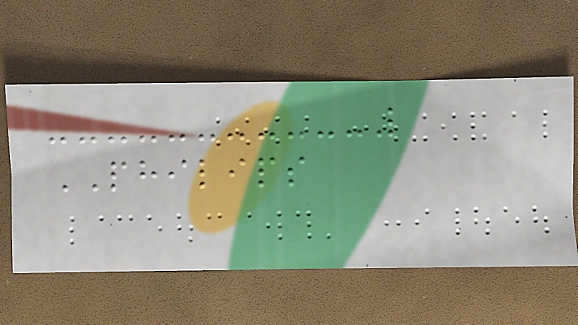PHILIPS
